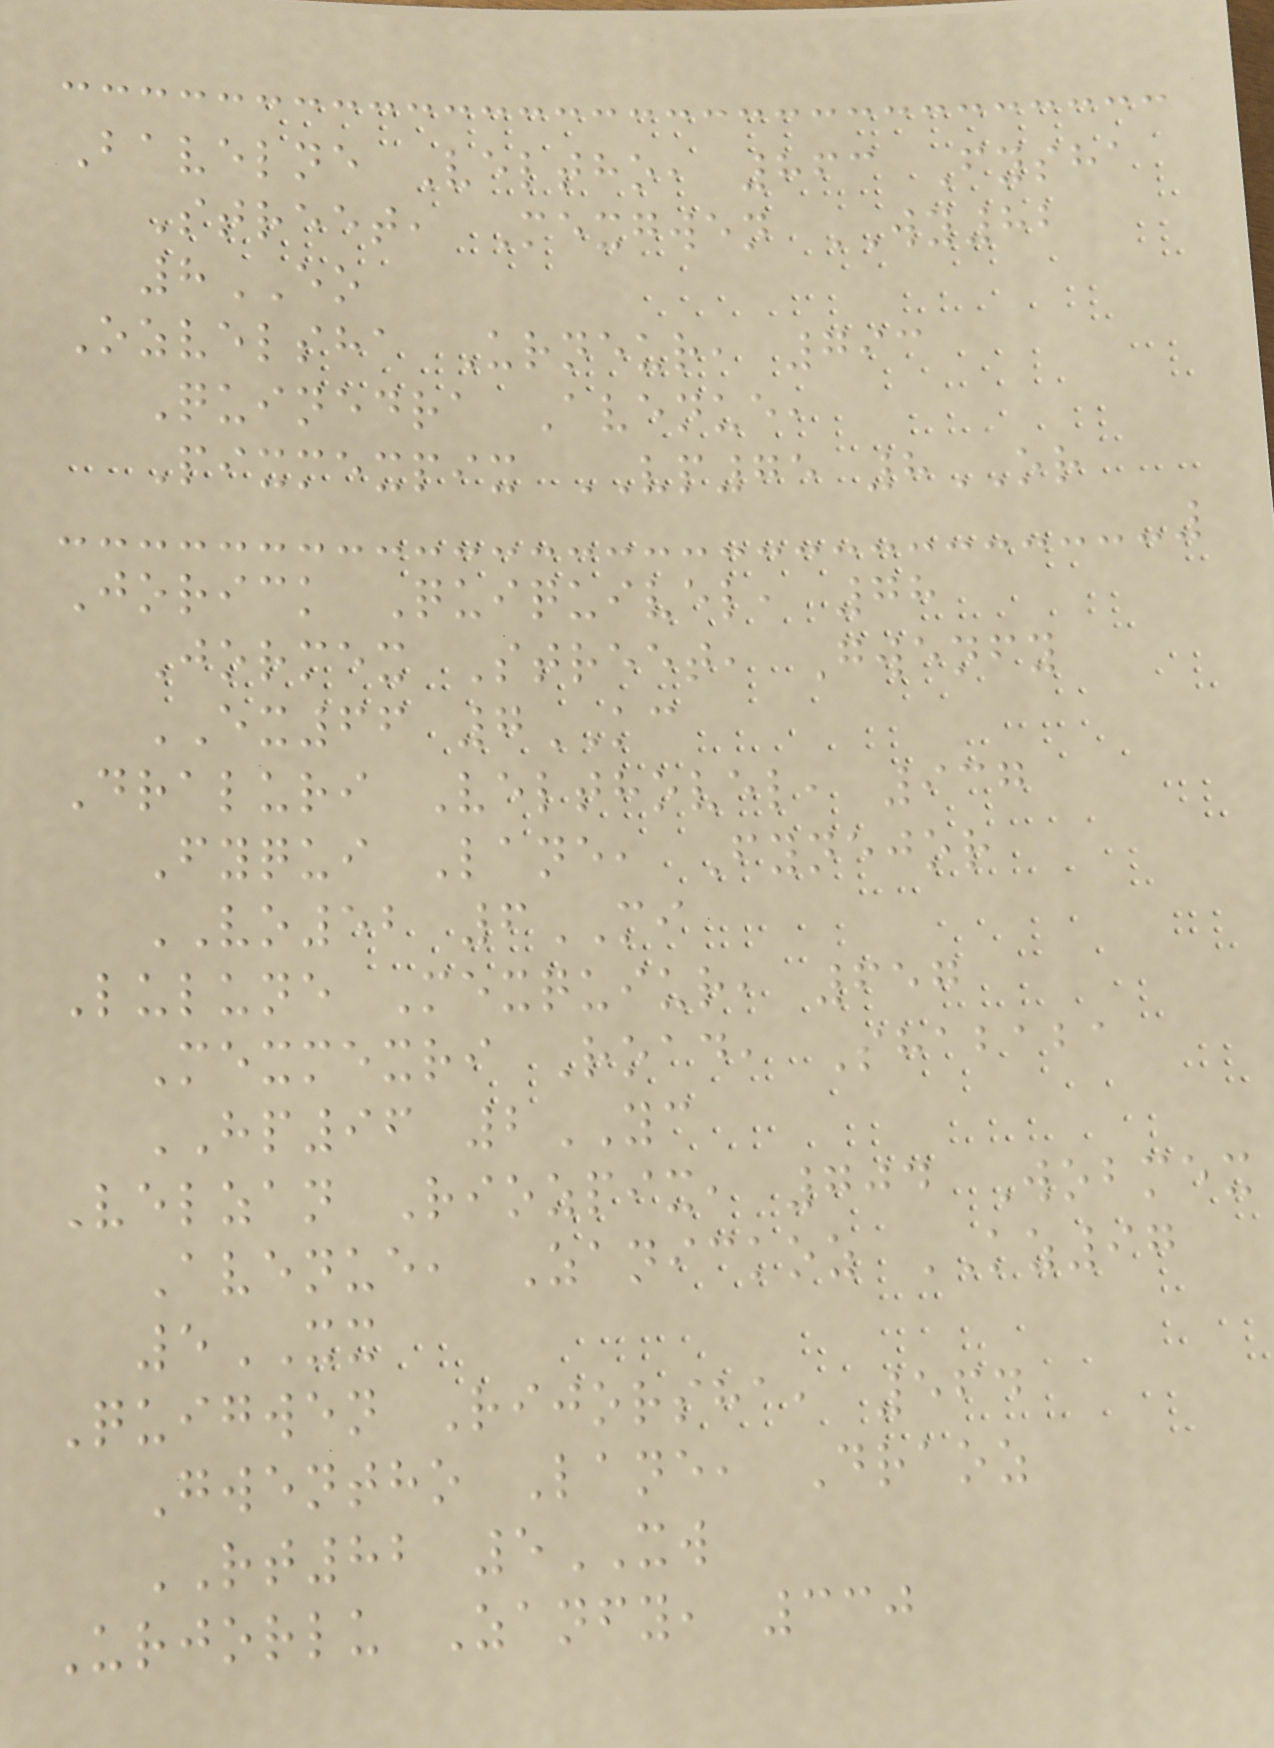Bavelne Veltho, 863 Fysha
Street, Mexgwen WY82
8EO
Ozvelsha Urneur, 793
Quinedra Avenue,
Pixmexpix VP75 8OR
Jorick Quiquivel, 78
Jormex Street, Gwenfy
EX66 7KC
Draluri Velthovel, 937
Fyqui Lane, Fynejor
VO52 6MI
Lulune Mexquiur, 657
Mexmexri Road, Shababa
HP96 2YC
Velzan Riozpix, 704 Wobmex
Avenue, Zanickoz KZ97
5XX
Quigwen Rijorsha, 564
Gwentho Lane, Draoz
RT82 5XW
Urjorlu Zanfy, 330
